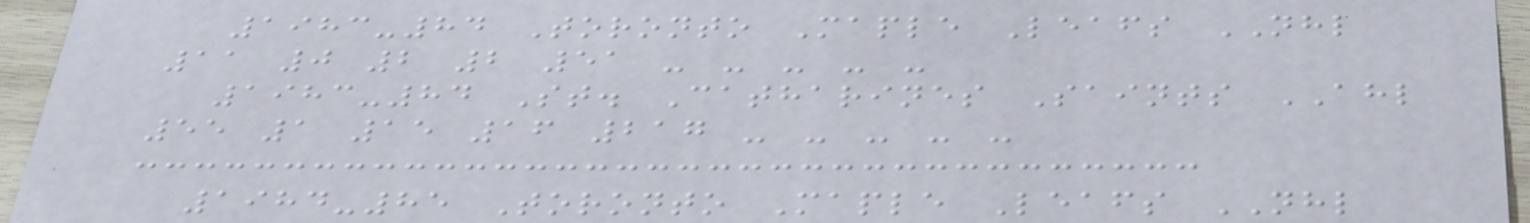1983-84 Toronto Maple Leafs NHL
11 0 2 2 51 - - - - -
1983-84 St. Catharines Saints AHL
55 1 15 16 217 - - - - -
1984-85 Toronto Maple Leafs NHL
